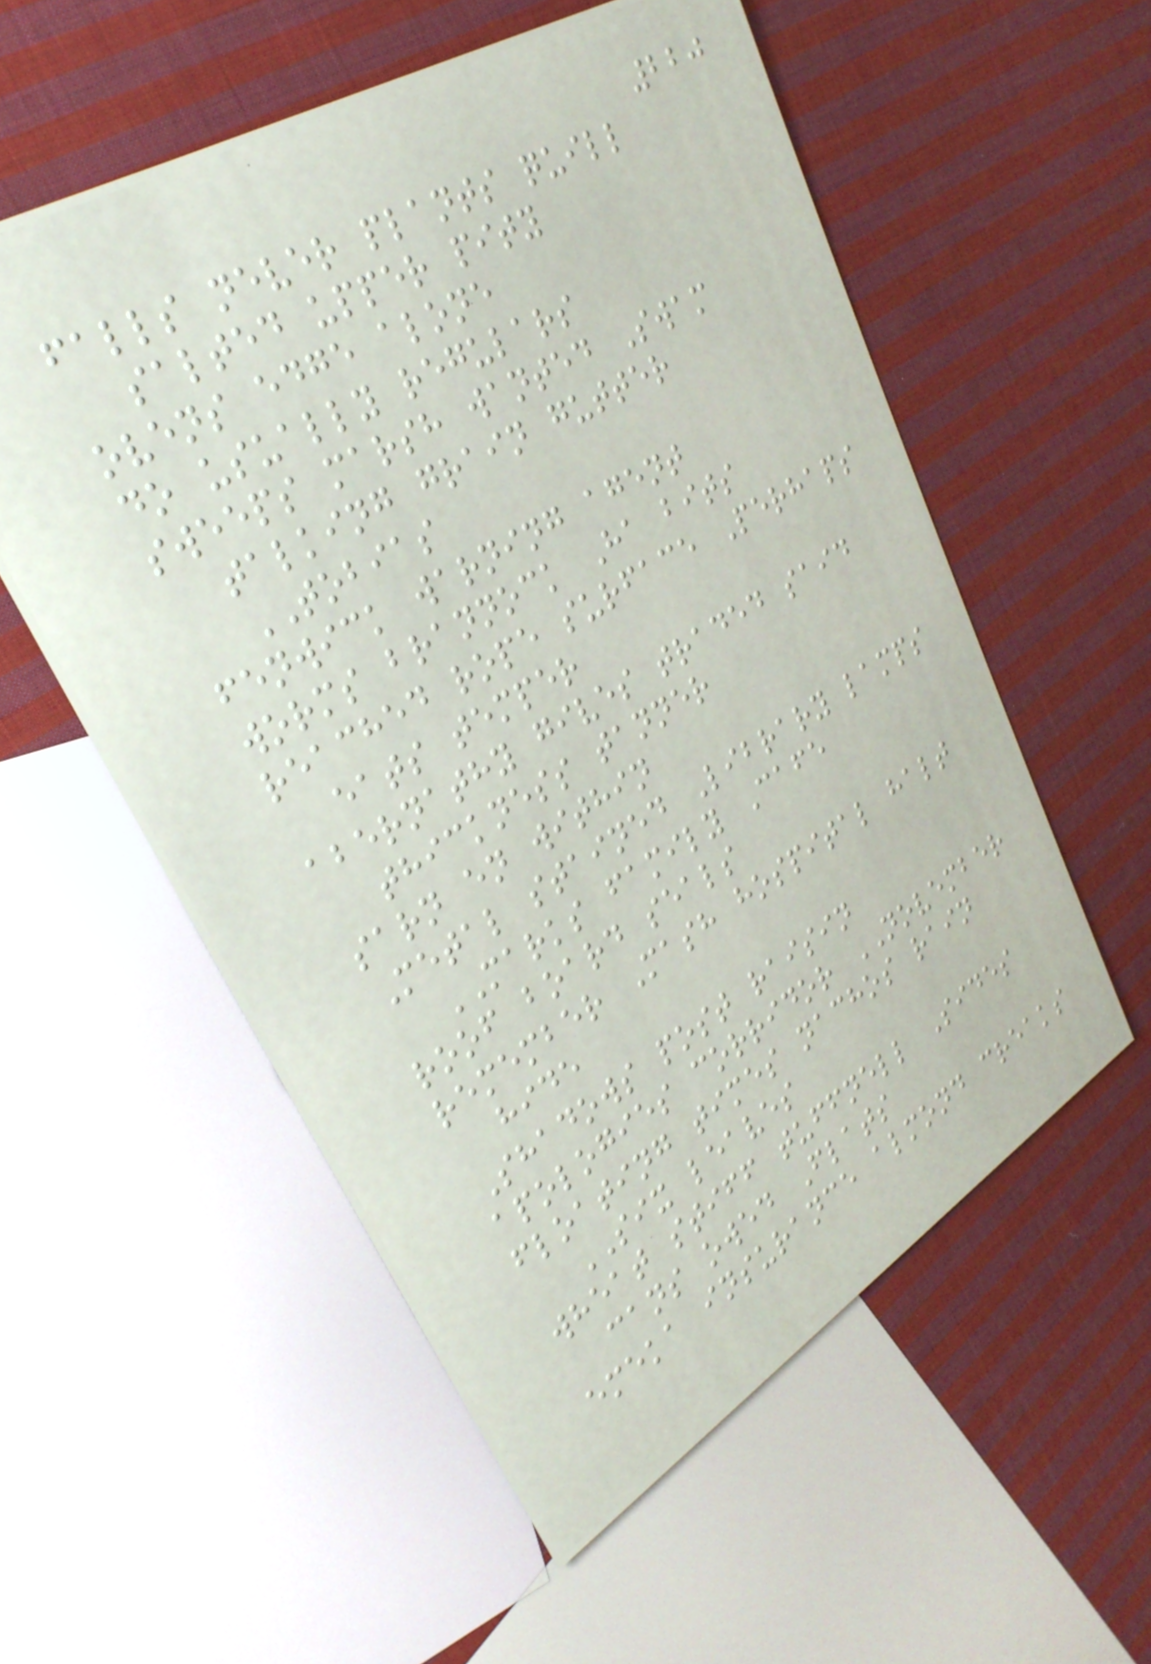220
falls never plants quill
salted upper pity
ovens edge alone
do usually regulars
sweeps marsh wanted Swam
talking grain gutter
TOBIAS
fenwick warning agent
worms brannock Ha bits
reached rope surface Perhaps
eats temper
abernathy gives traded said
thickness tanner
sarn en within
Metal stained Library lamps
MARKS family Cafe
roof board seals
remember Mash hospital halt
hide
Shadows post raisin
apologies corridor NOVEMBER
floating times nachos rain
SIX leaves
wheat stiff tuffnell Sides
cans owed Flats
emeka insurance almond creaks
